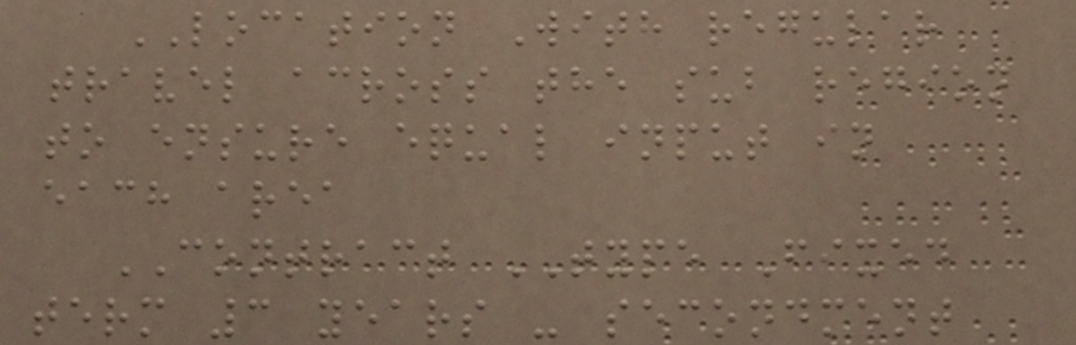LOCATION With regular
travel across the sub region
to ensure equal input in
each area
CONTRACT TYPE Fixed
term 3 years - secondment
